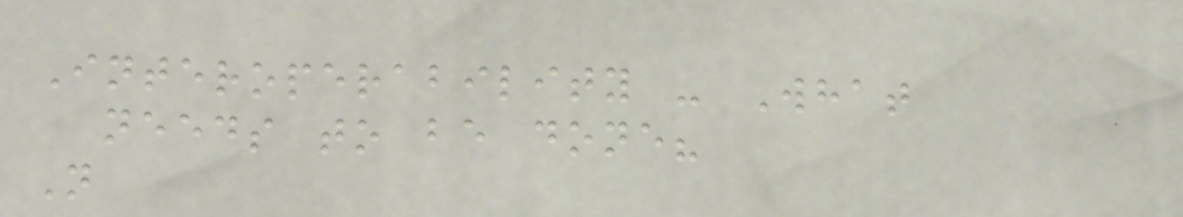Interoperability - What
needs to be done?
N
